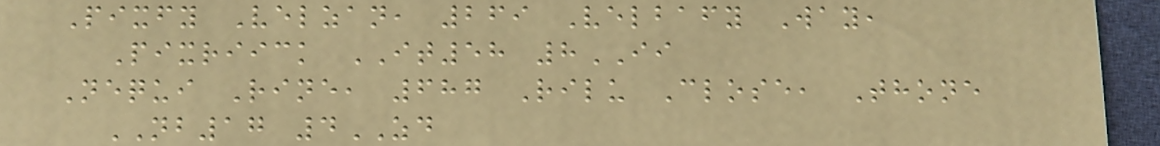Pixfy Velzan, 269 Velbafy Way,
Pixriick IT58 8II
Nequi Rine, 687 Rilu Close, Thone
NB17 4ZD
